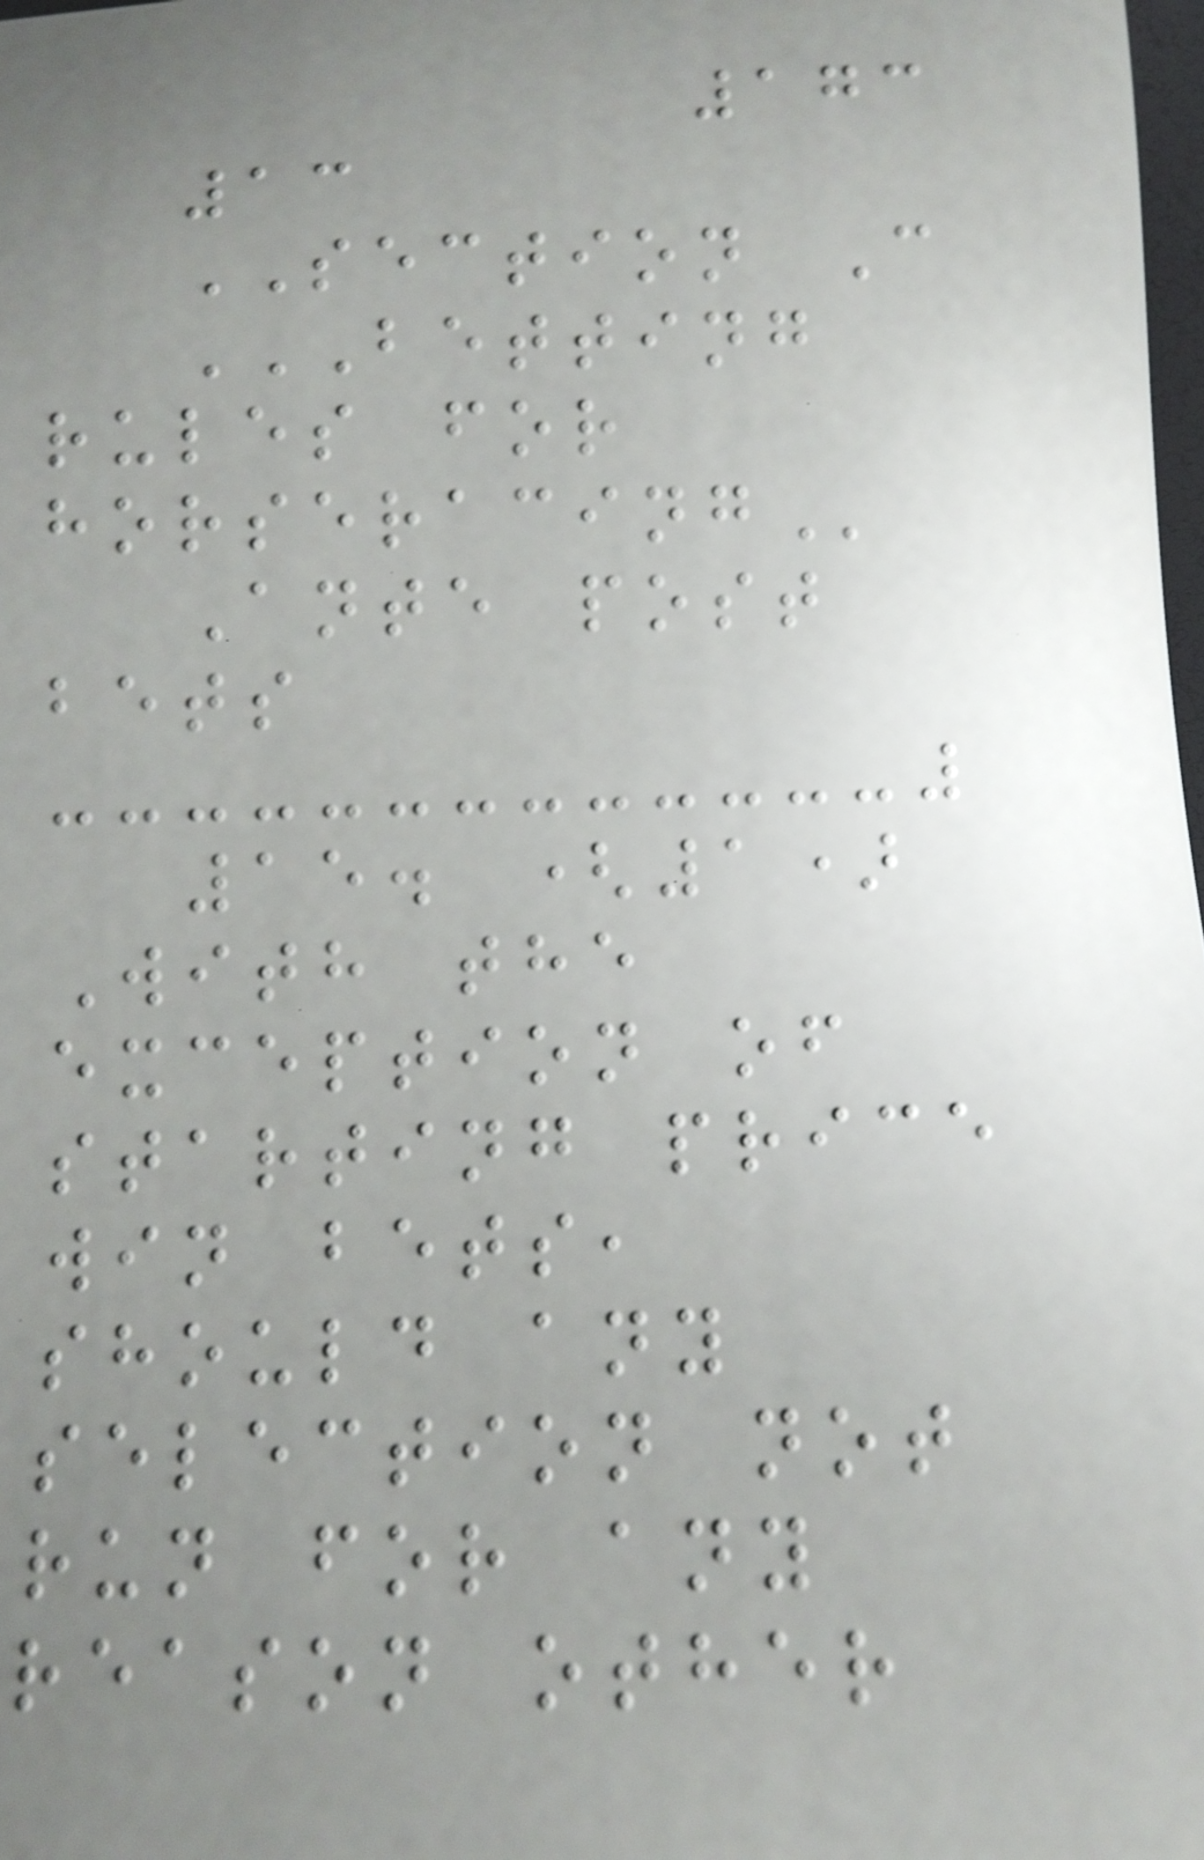173
13
SECTION C
BETTING
RULES FOR
HORSERACING
Ante post
bets
15. (1)
With the
exception of
starting price
win bets,
should any
selection not
run for any
reason other
